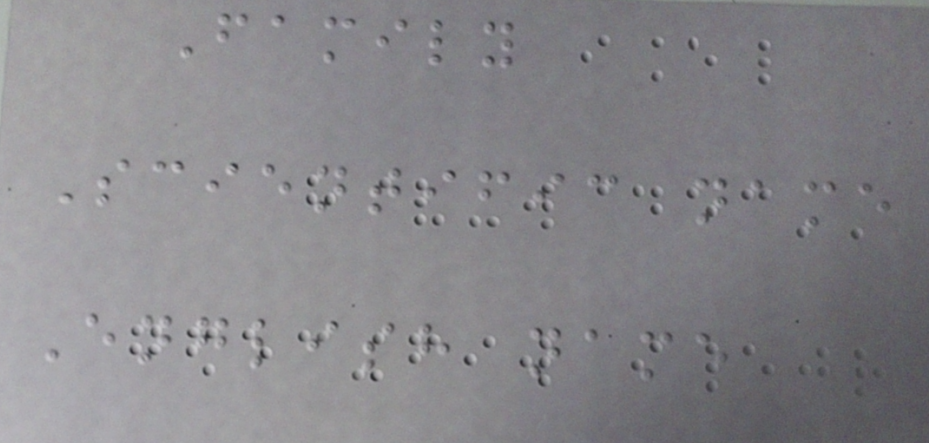Family
Scientific name
English name
